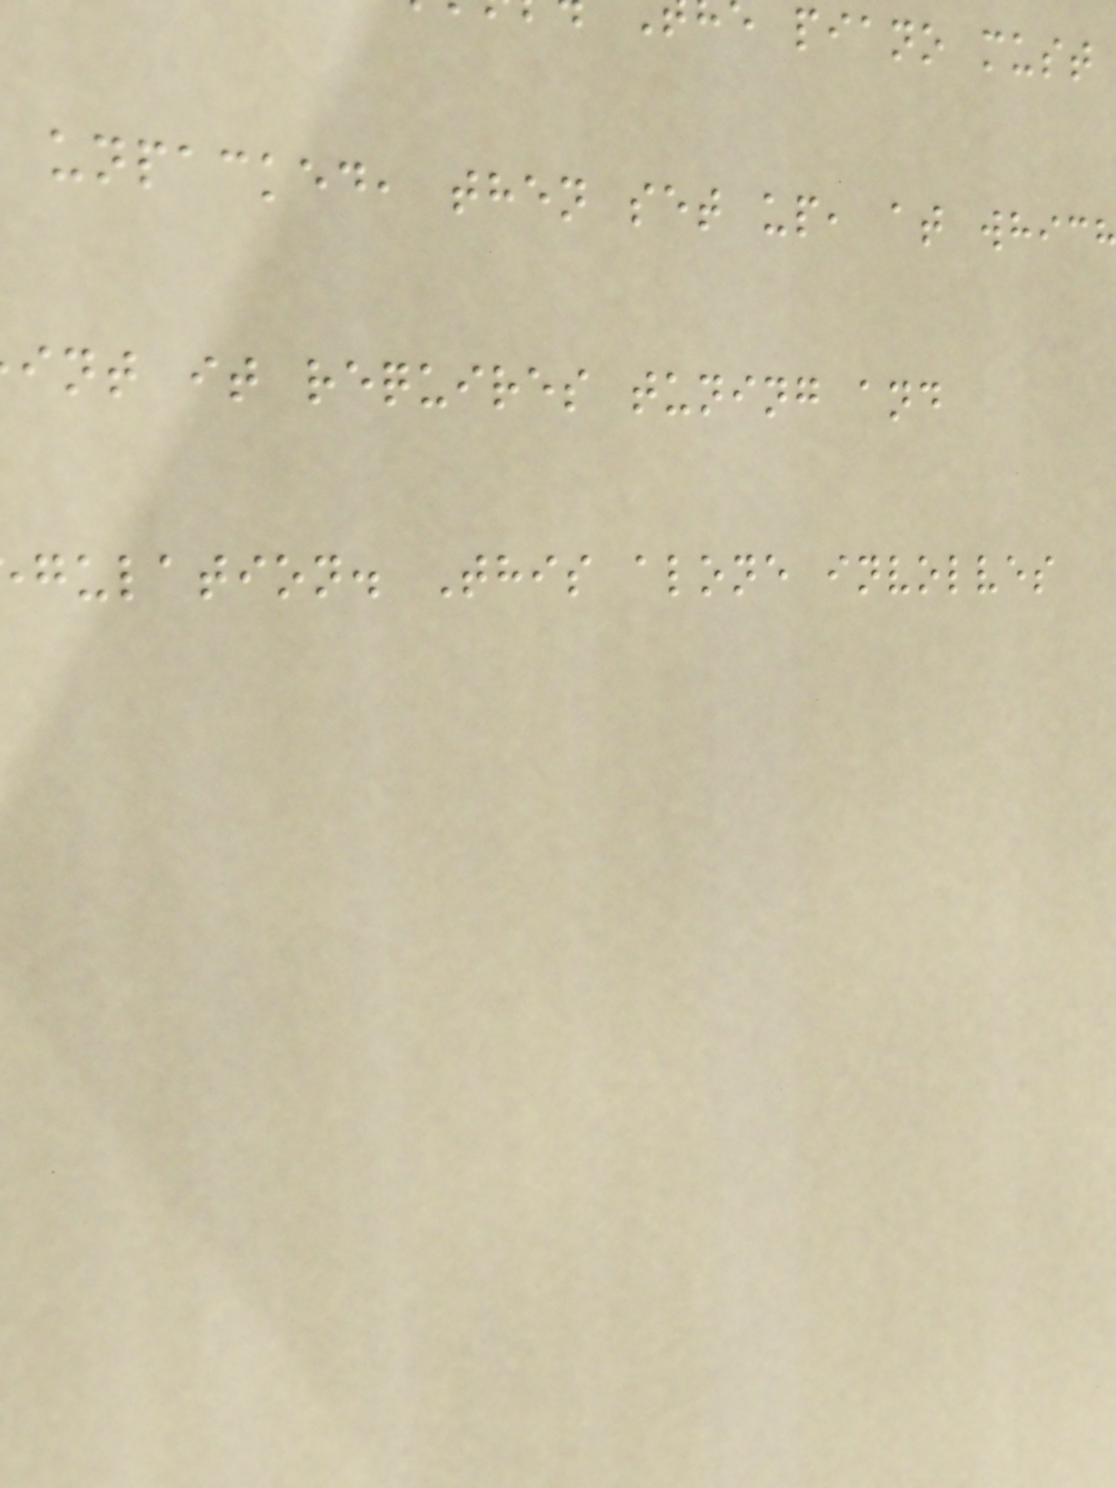piano must
unpacked, then set up, at whic
int it requires tuning and
gulation. This alone involves
